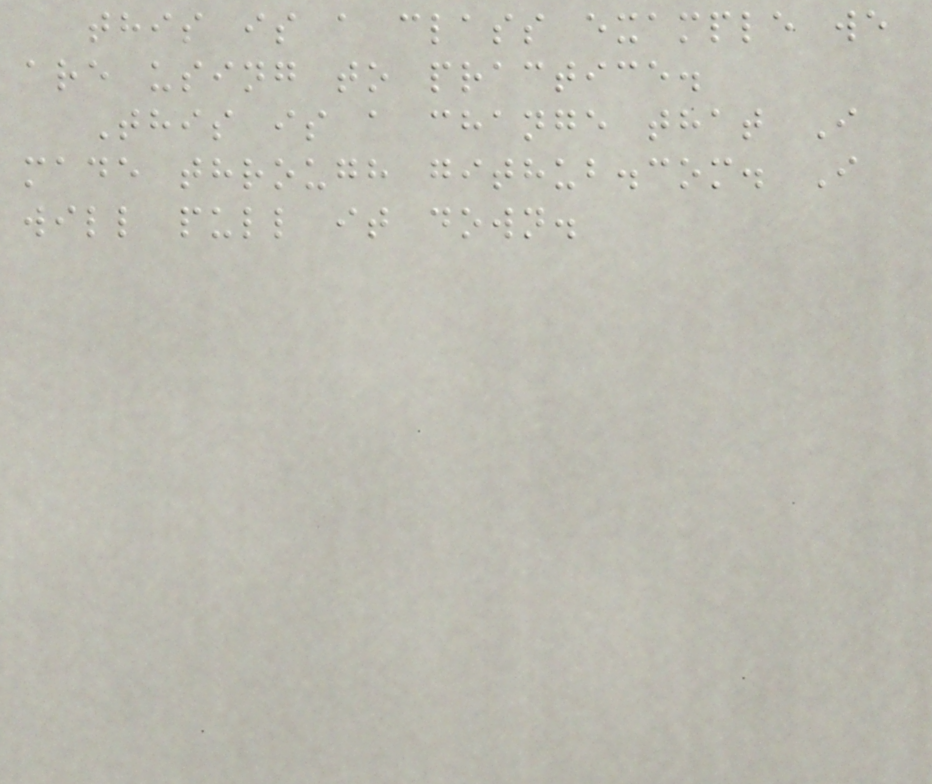this is a class example we
are using to practice.
This is a change that I
made through github.com. I
will pull it down.
